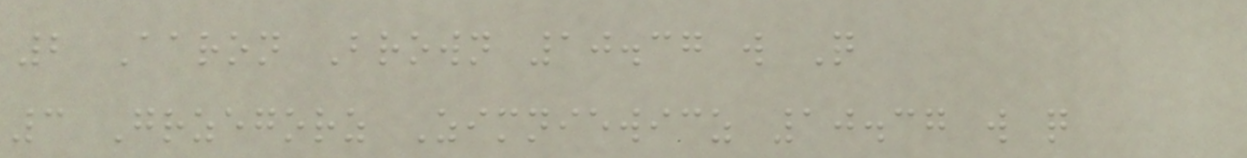2 Aaron Brown 10.37 w Q
3 Grzegorz Zimniewicz 10.37 w q
